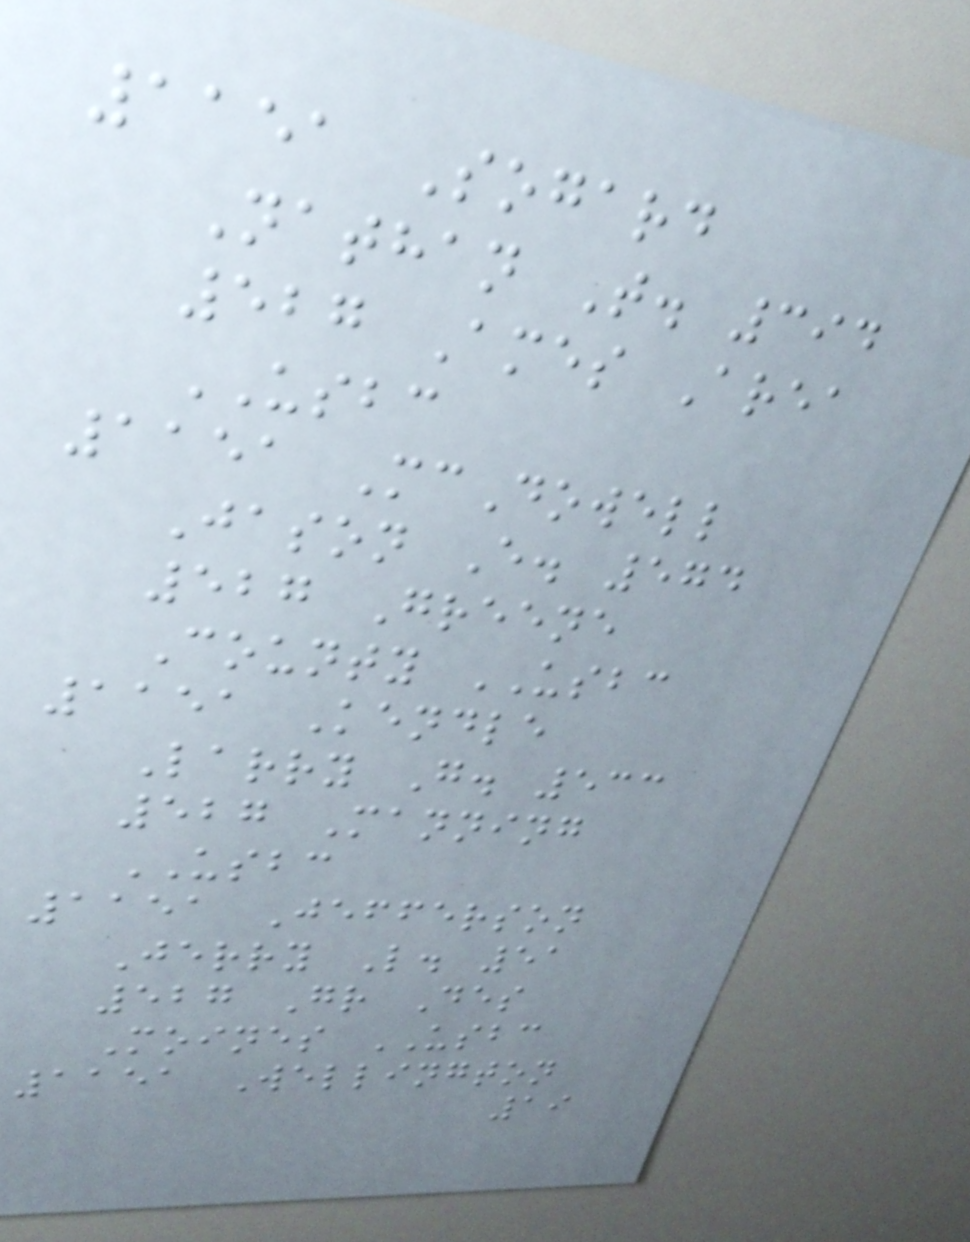1151 Sogard
Nathan T. 394
527 Ames Area
USBC
1151 McDowell
Jason E. 574
527 Greene
County USBC
1151 Kendle
Larry G. 533
527 Manning
USBC
1151 Jefferson
Jerry L. 51
527 Gr Des
Moines USBC
1151 Wellington
19
